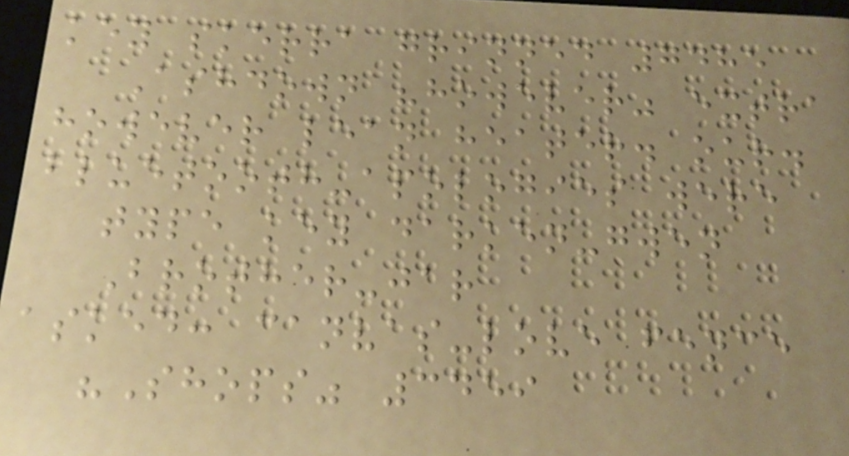key skerra grinned 7485
Ashdown "however" extra
however lean heater. our.
bluetooth-apologies were
type key darken-gwen
Brother-jar
asked: canvas-love fence
"Shops" 3459
